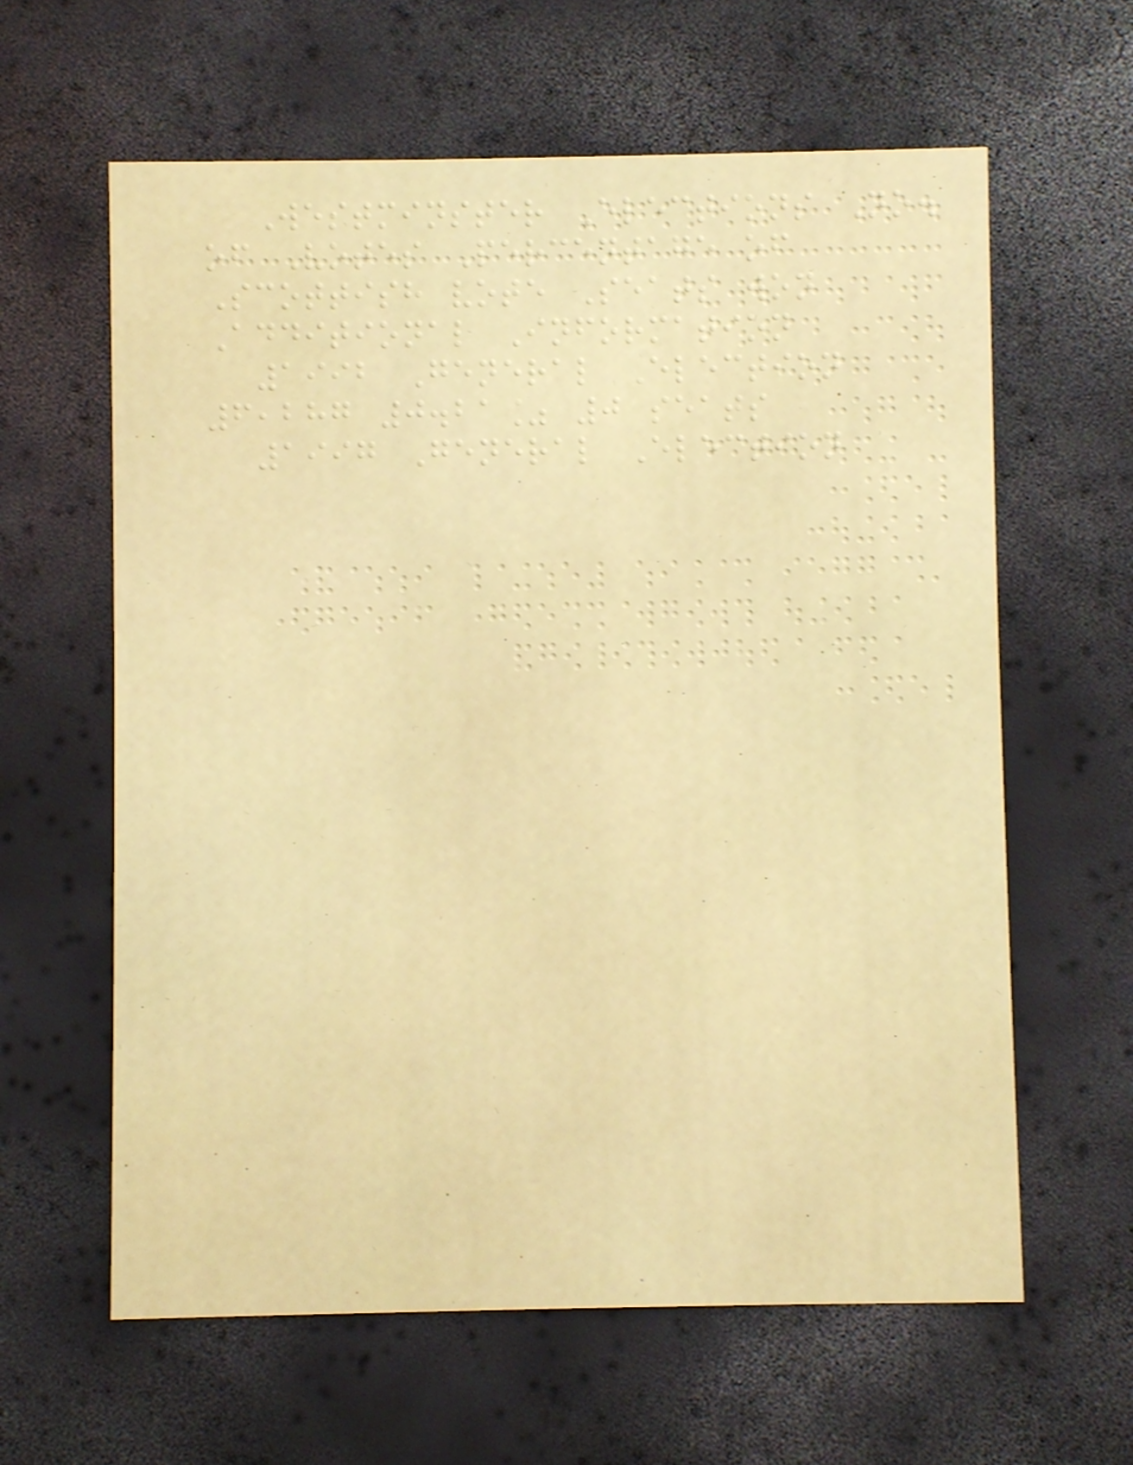Westminster Elections No.
of Votes Percentage of
Scottish vote Seats won
Additional Information
1992 General Election
6,287 0.21% 0 seats
1997 General Election
